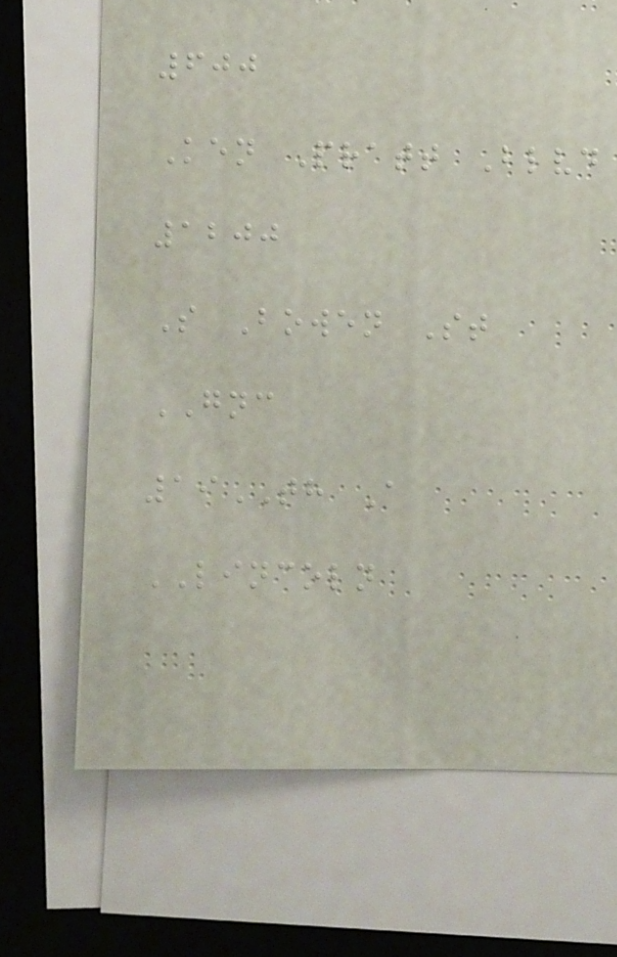600
Ken Pratt Blvd
1200
S Bowen St
GNC
19TH A
LINCOLN
